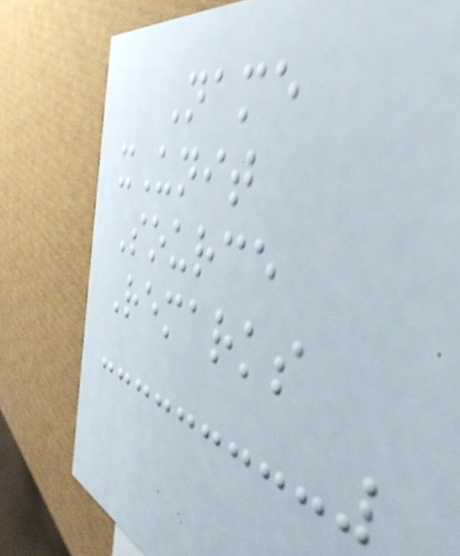Name
xUnit
Source
Remarks
